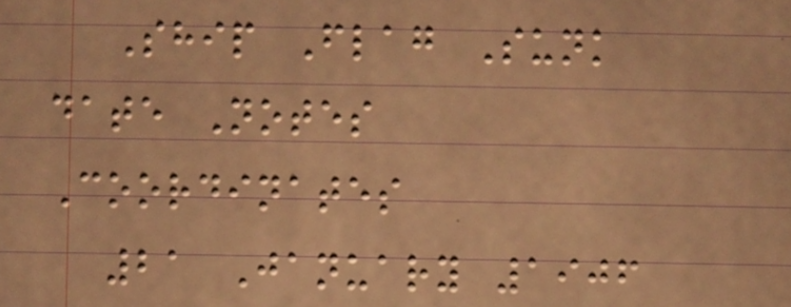Ship Flag Sunk
date Notes
Coordinates
21 January 1906
